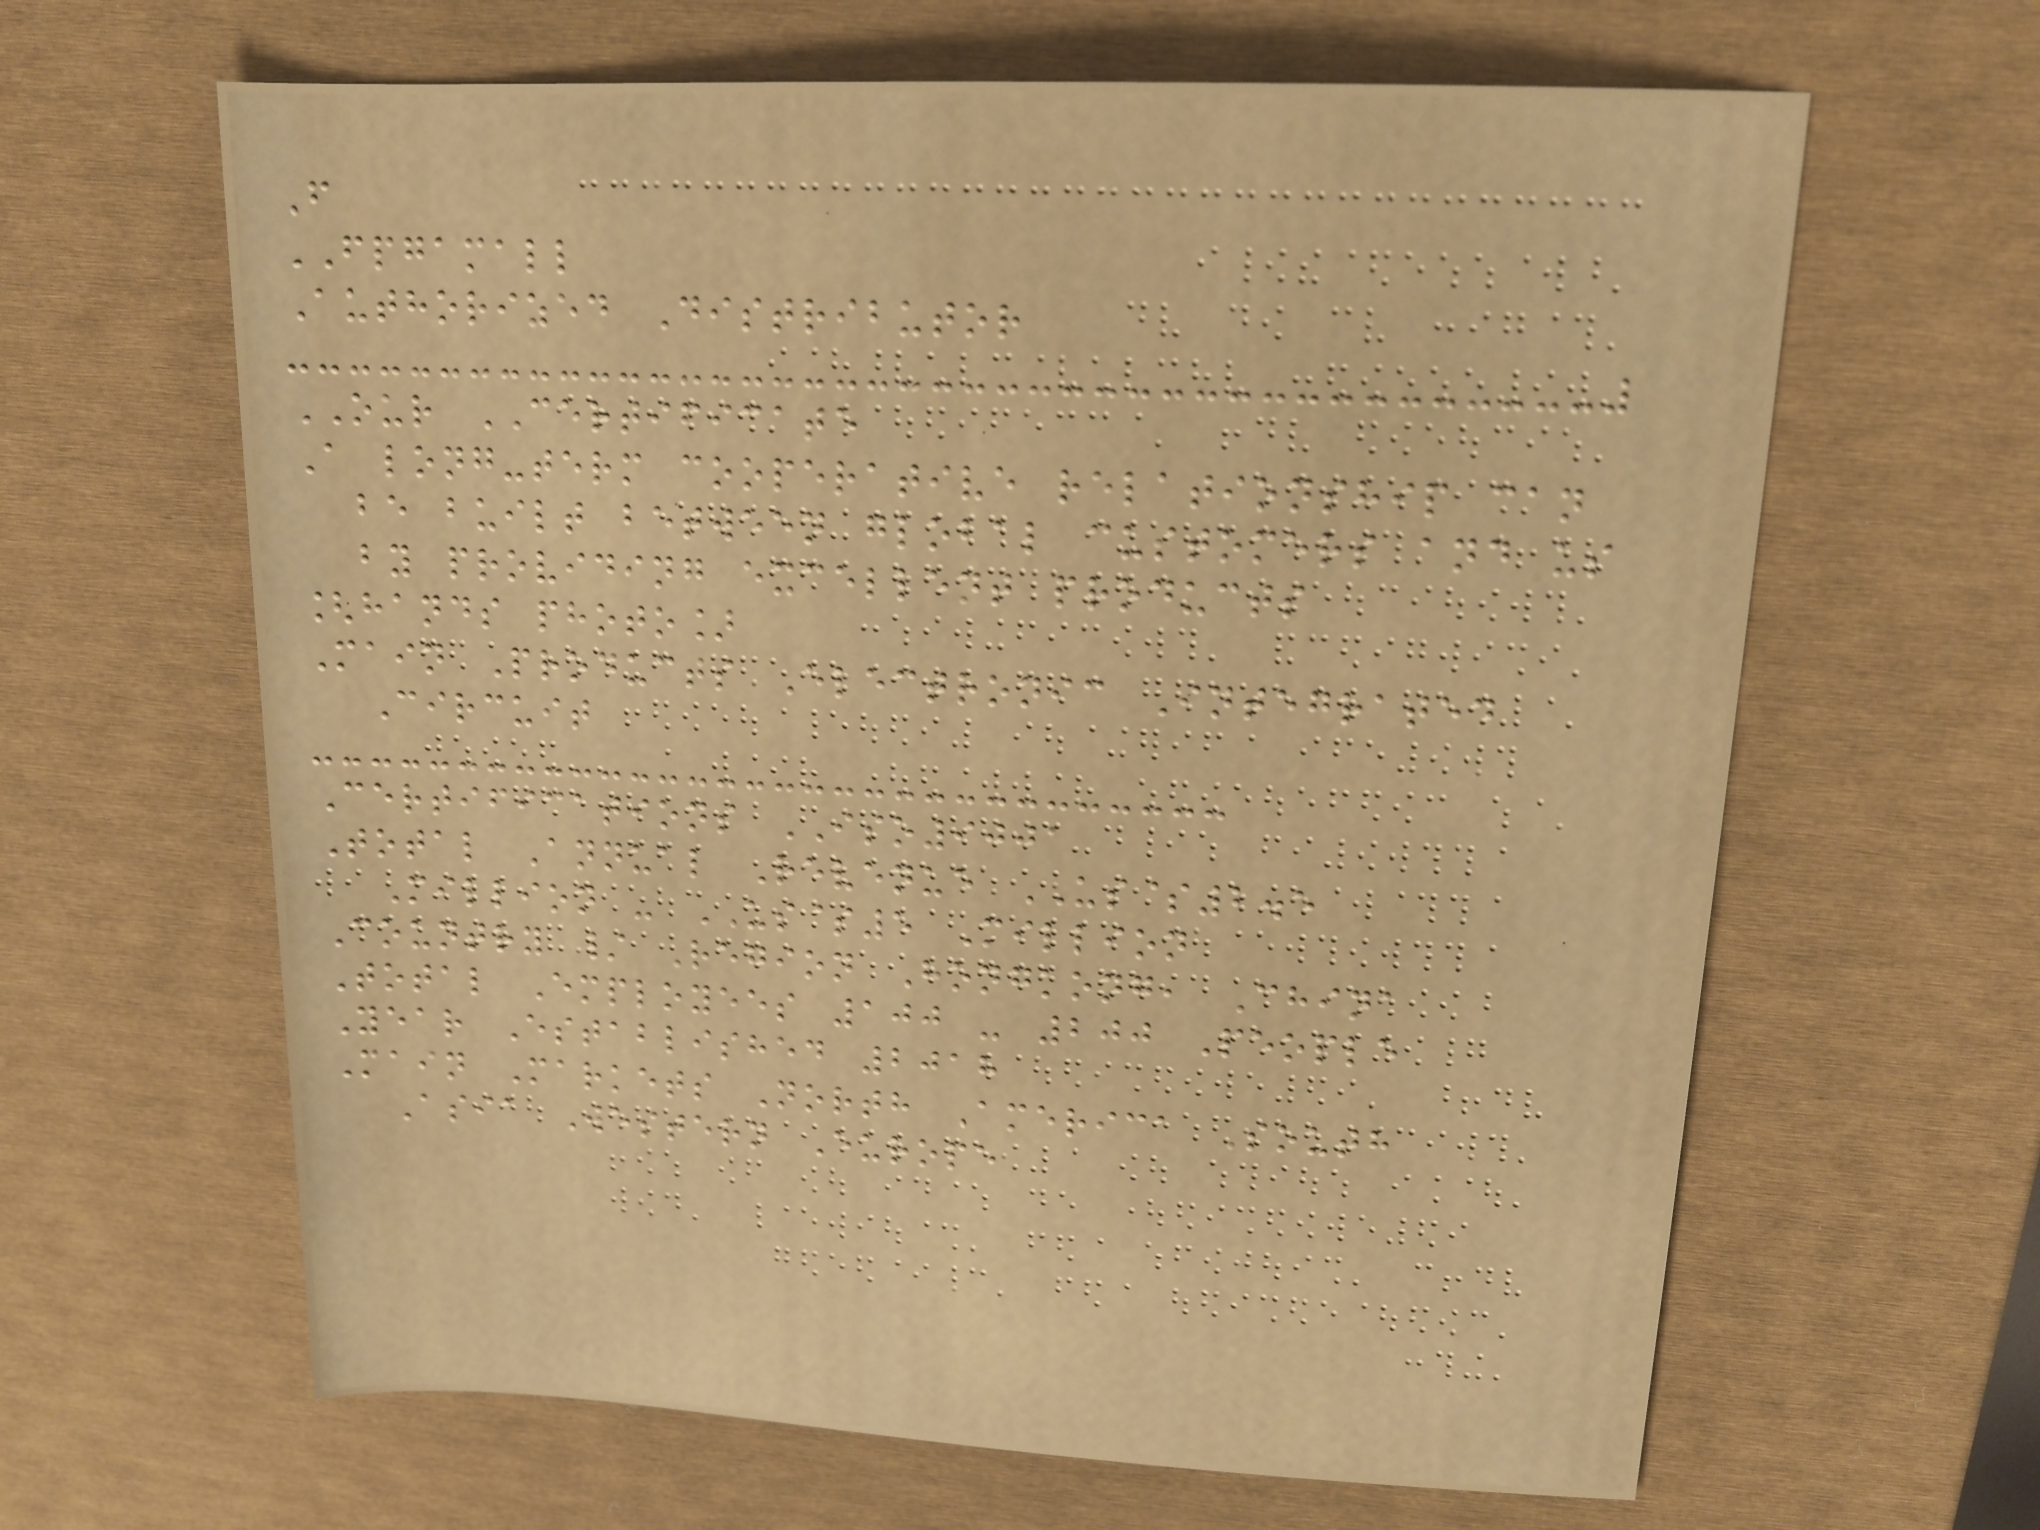F
FPGAMALL
Authorized Distributor
OUR CERTIFICATE
A long-term cooperative relationship can
be built between global customers and us
by providing excellent products
[hands photo]
Main Products Electronic Integrated
Circuit
Certifications ISO9001
Total Annual Revenue US$2.5
Million - US$5 Million
Country / Region Hongkong, China
Total Employees 100 - 200 People
Year Established 2018
Main Markets North America South
Asia Western Europe
